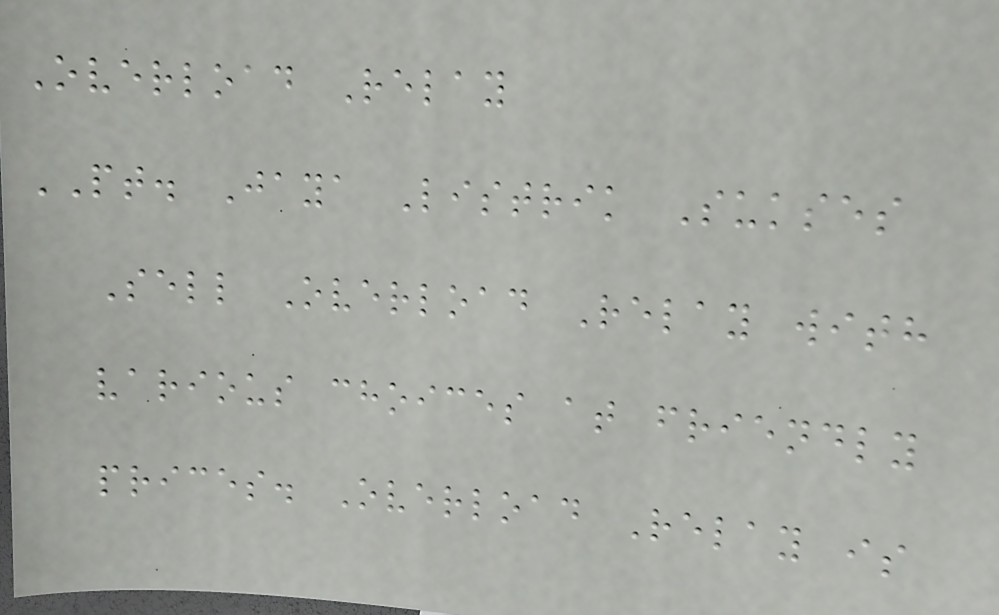Overload Relay
PT. Jaya Listrik Sukses
Sell Overload Relay with
various choices at friendly
prices. Overload Relay is
